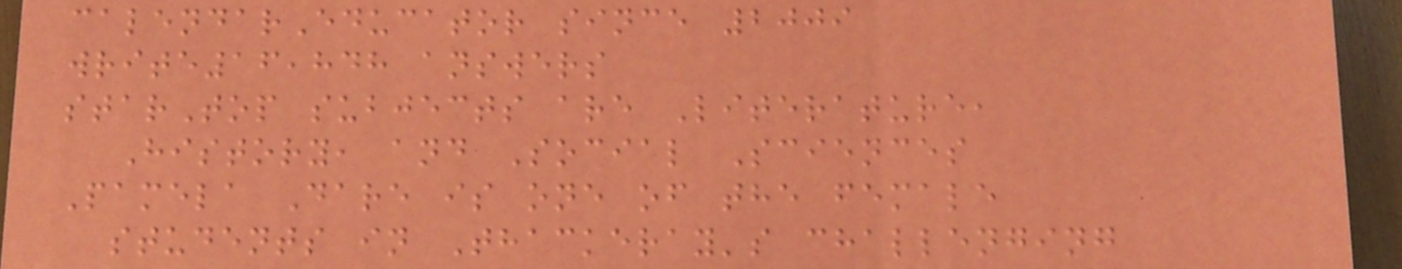calendarEducator since 2009
write16,848 answers
starTop subjects are Literature,
History, and Social Sciences
Pamela Dare is one of the female
students in Thackeray's challenging
